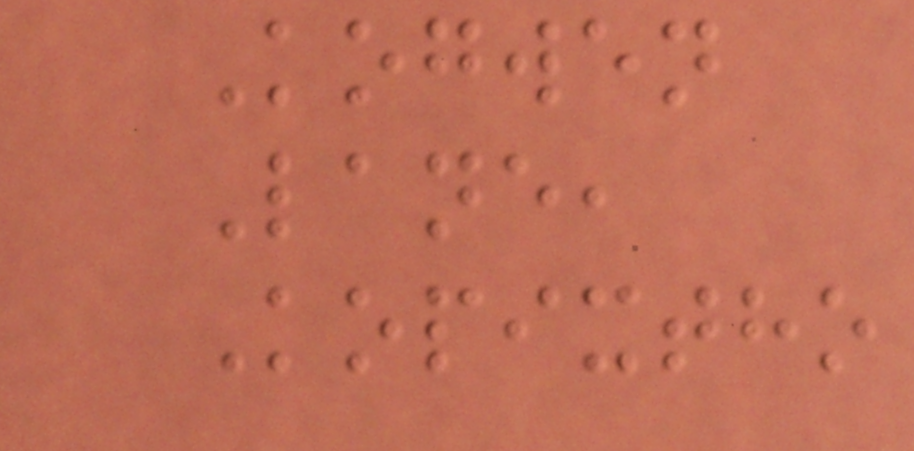Kogwen
Lane,
Kopixtho
